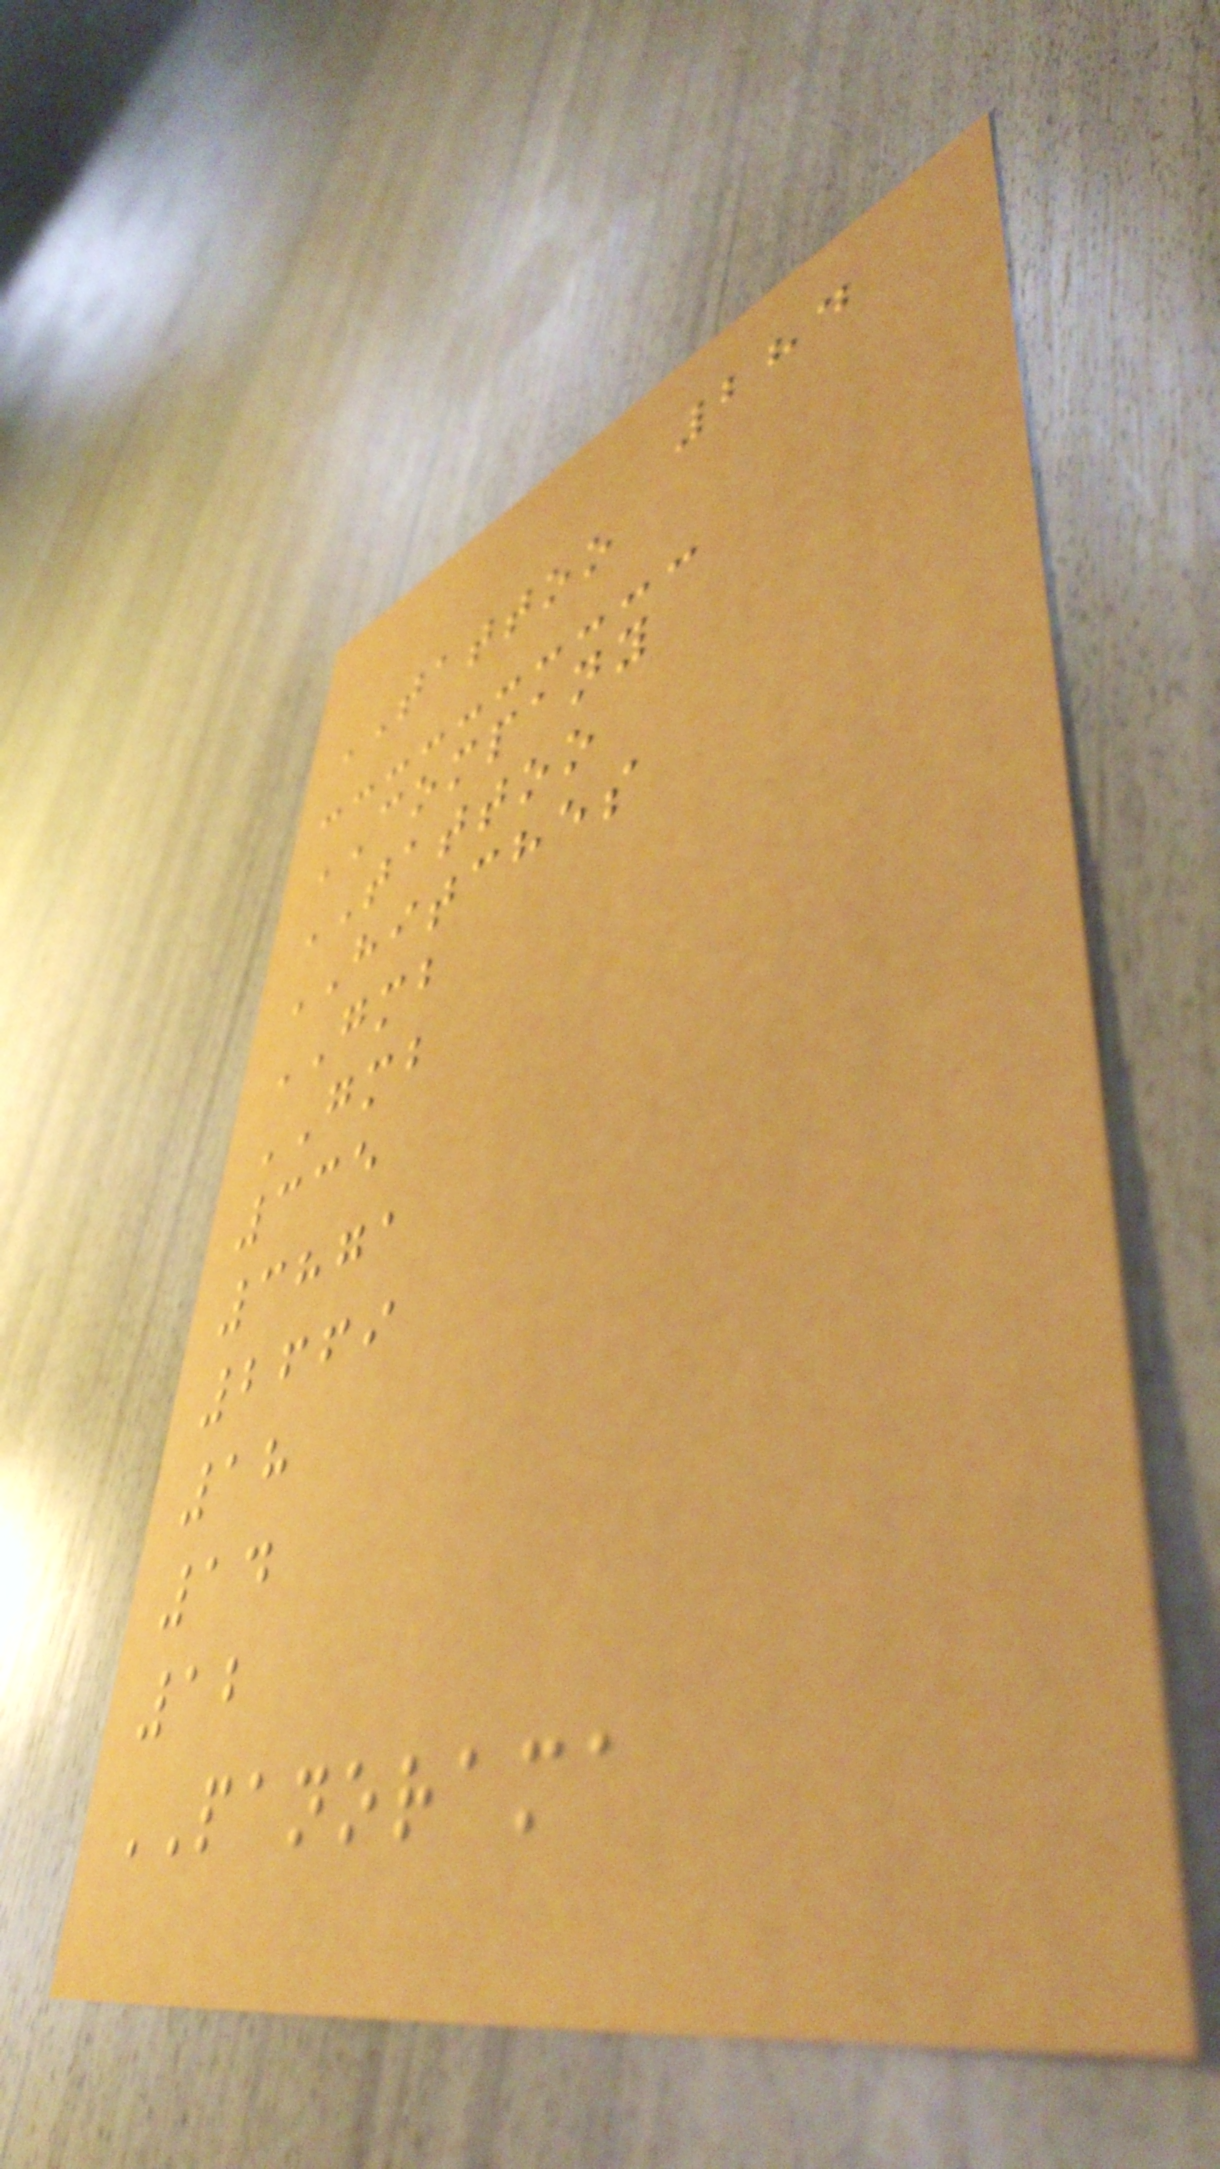284
TATTOO
COMPANY
TATTOO
HITCHES
GMB
GMB
335
3871
2669
18
14
12
PANORAMA
